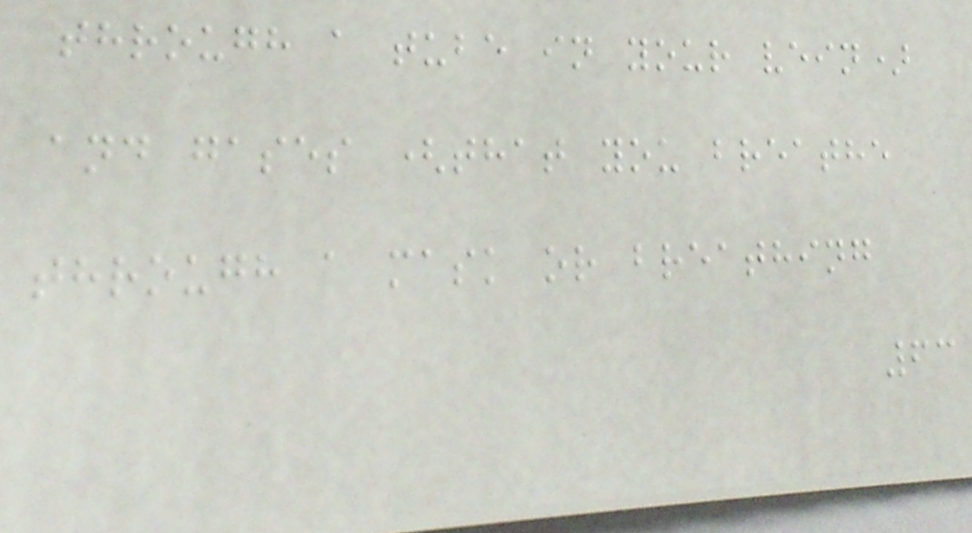through a tube in your vein)
and gases (that you breathe
through a mask or breathing
63
